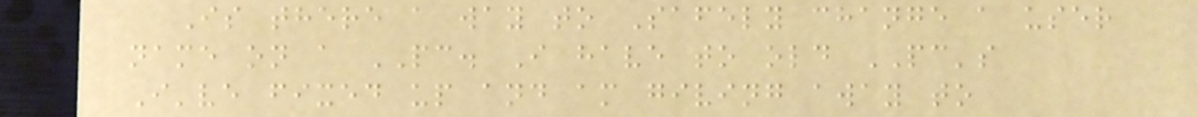Is there a way to Safely change a user
name on a PC. I have to old PC's
I've fixed up and am giving away to
